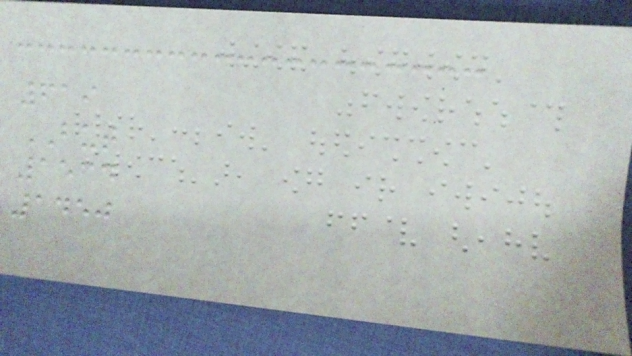619
BUT
1534
1450
